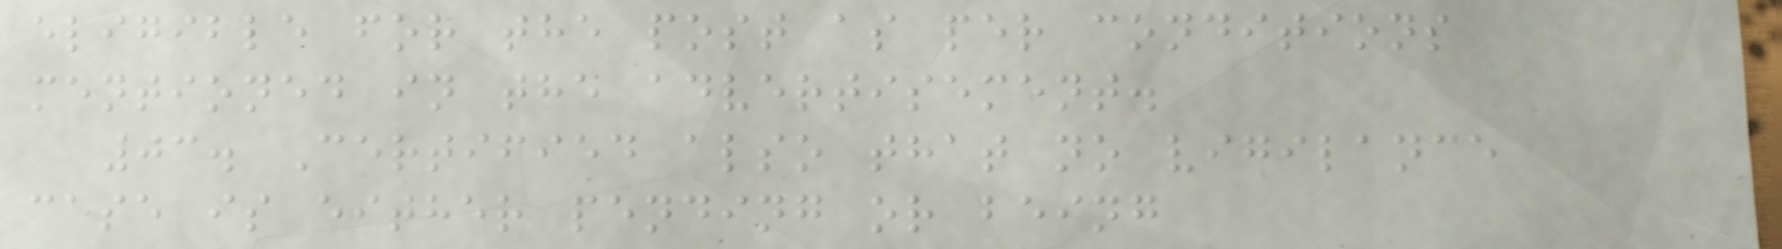eligible for the post as per conditions
mentioned in the advertisement.
03. Certified also that no vigilance
case is either pending or being
